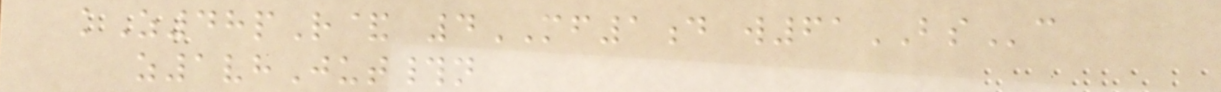kZ48pR& 4MF1d w61BSc
z1vhJut#n
